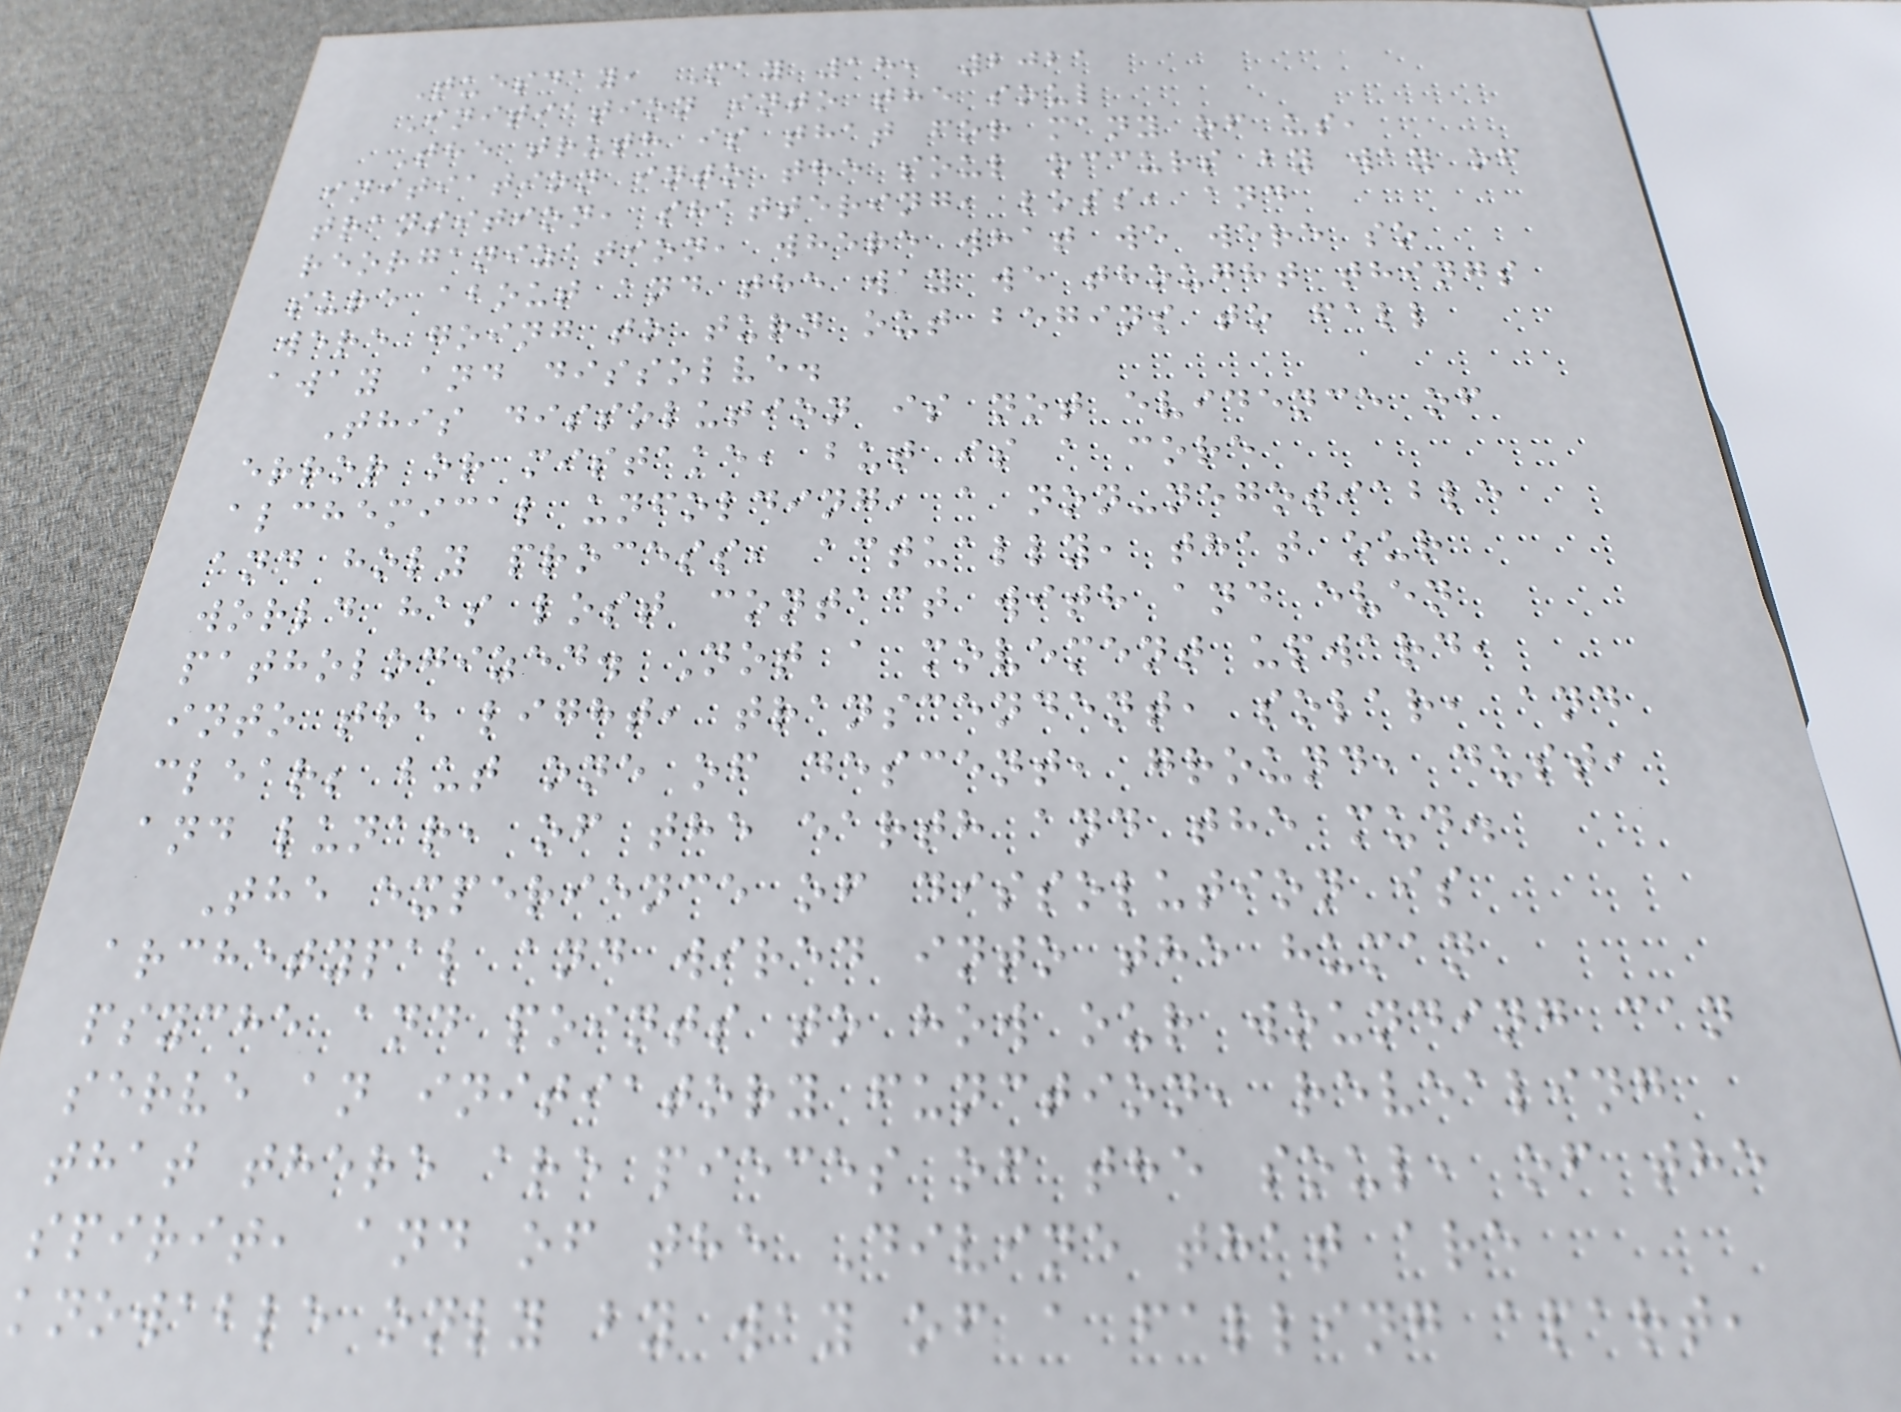Tuesday, May 18, 2021
Initiation into the soul
The truth is that for many of us,
initiation into the soul occurs by way of
transition, shattering, loss, and
reorganization, where what we were so
sure about and the way we thought things
were going to turn out begins to fall
away and dissolve.
This dissolution is not evidence of
error or mistake, but is a core
alchemical unfolding, a non-negotiable
and holy process, actually, that our
world has lost contact with and even
pathologized. Not a movement upward,
into the light, transcendent, solar, and
clear; but one of descent, ground, dust,
and lunar, of the earth and the mud.
The experience of dissolution is
archetypal and wired into the human
psyche and points to how our wounding can
serve an initiatory function, revealing
that there are pieces of the soul, of the
spirit, and of the Divine that are
knowable only by way of a falling apart,
